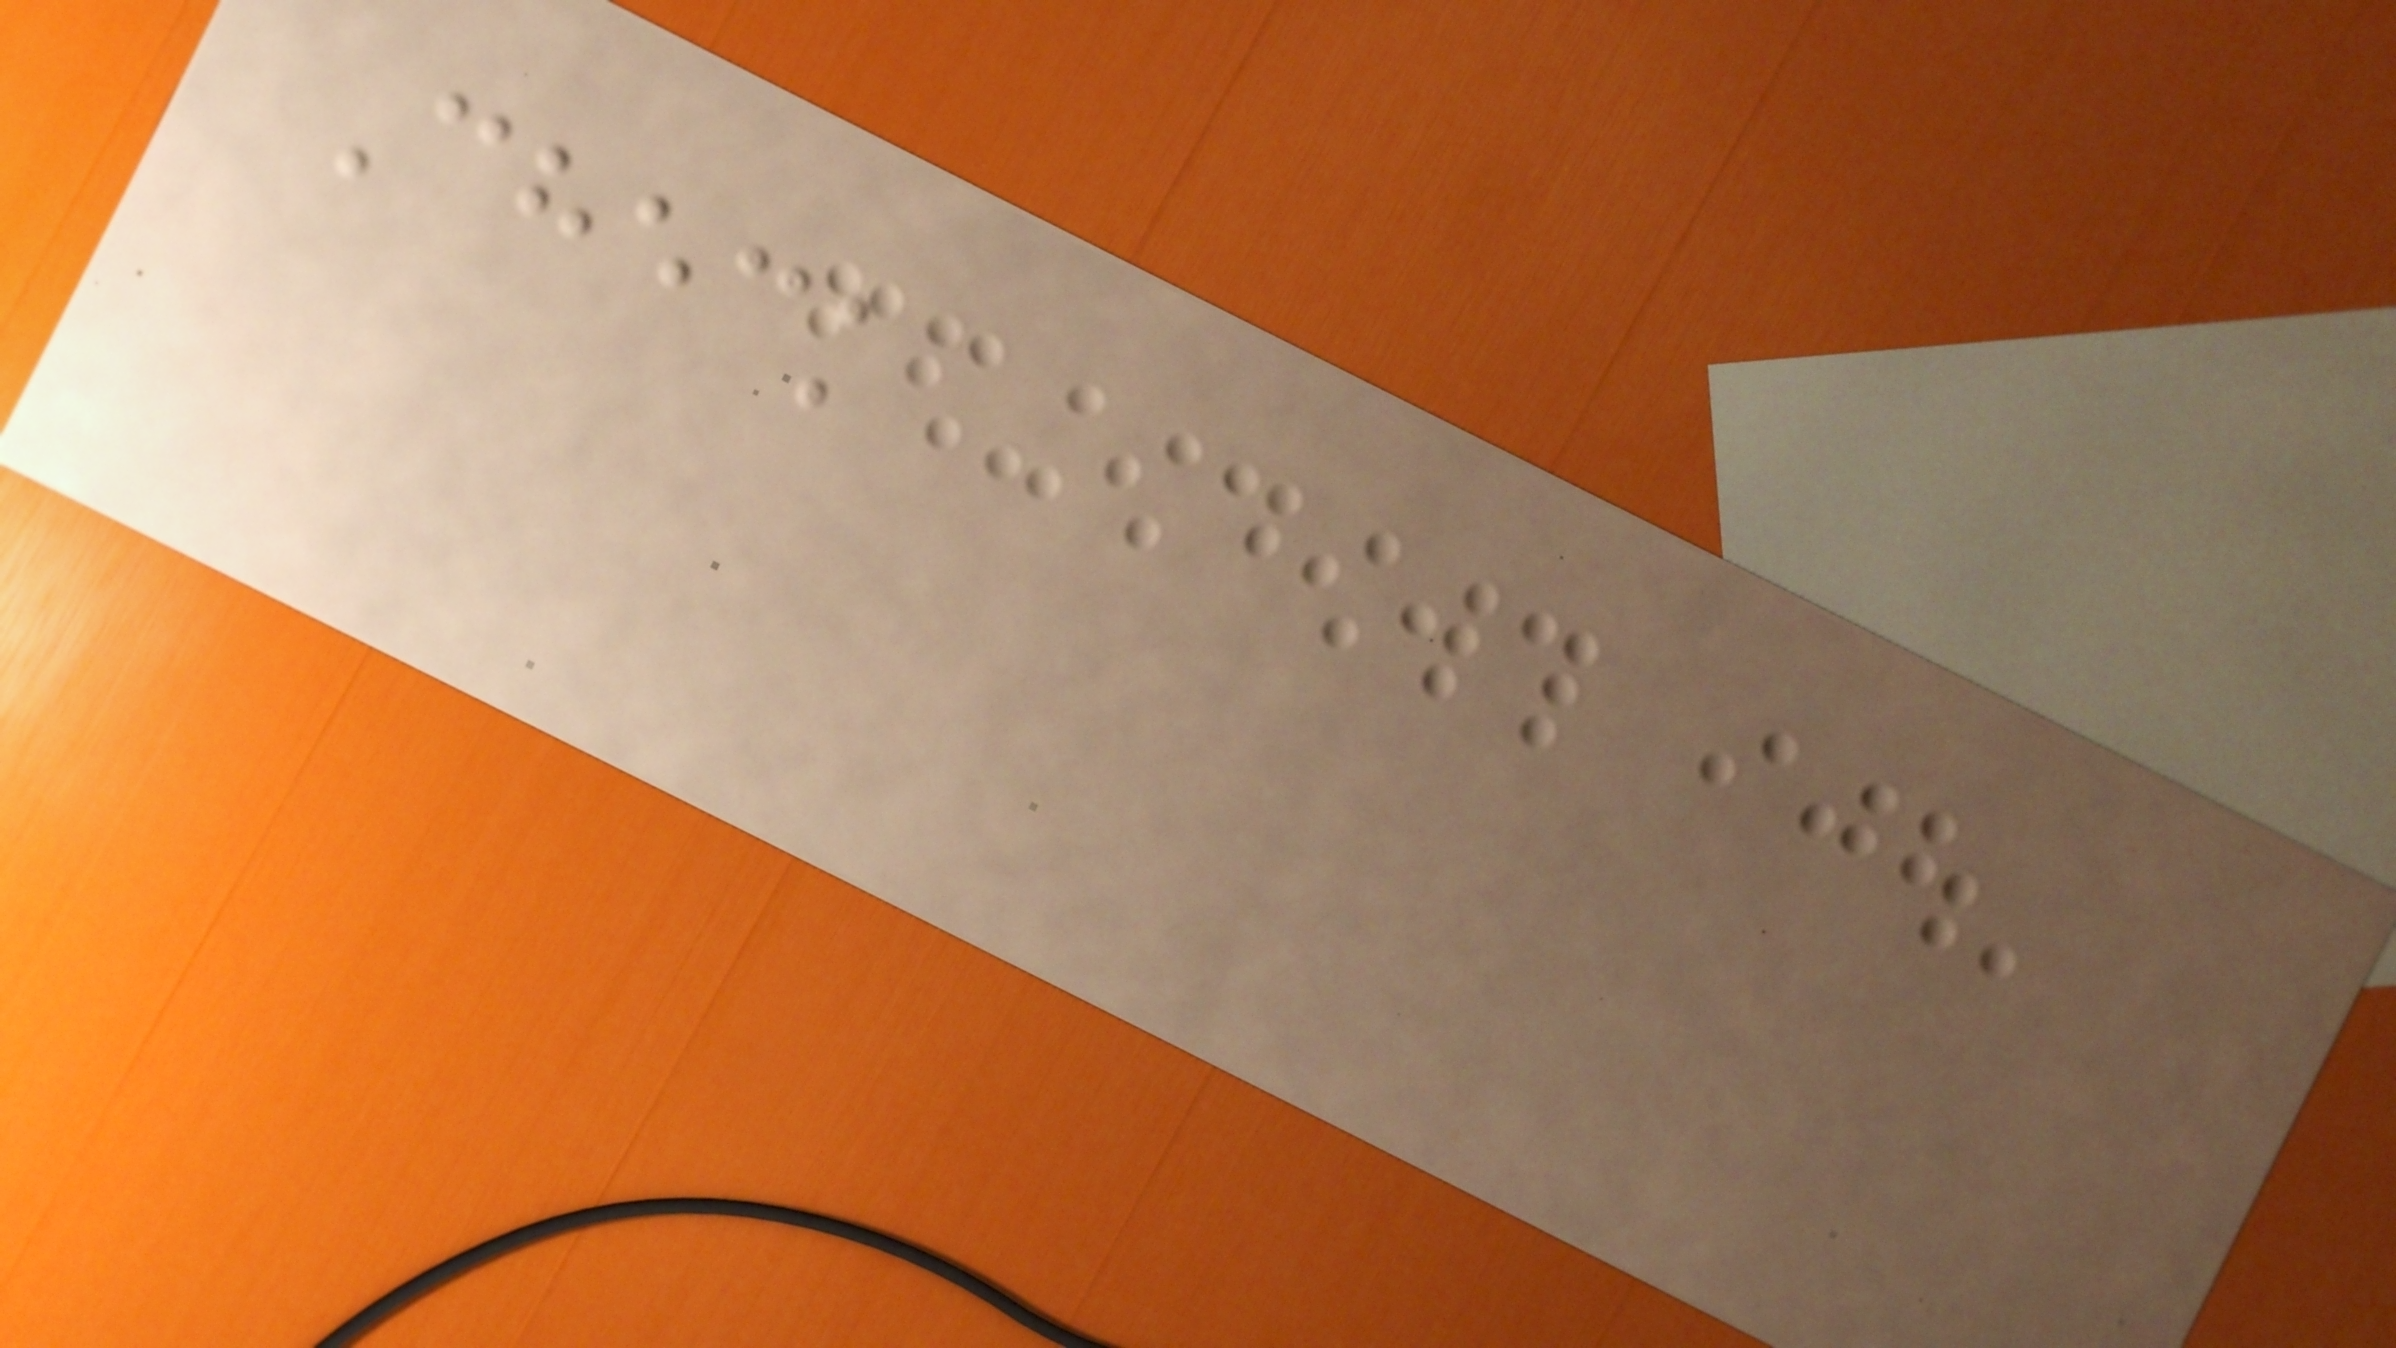Check
